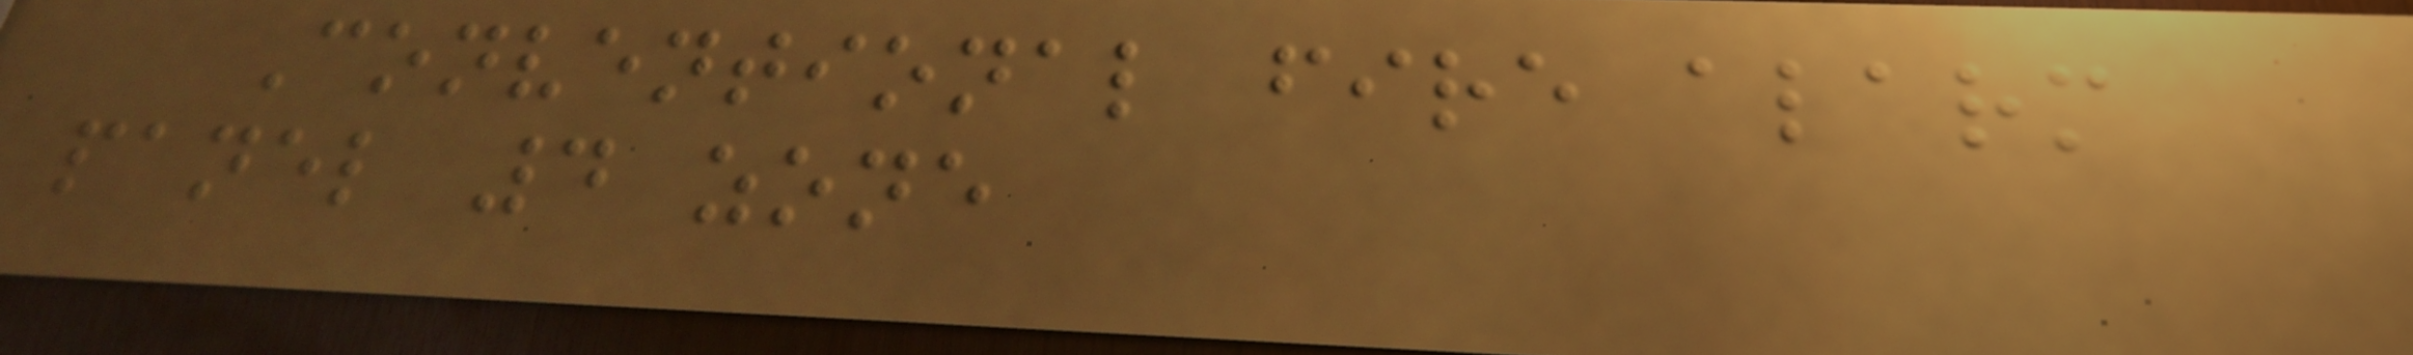Conventional fire alarm
panel 4 zone
